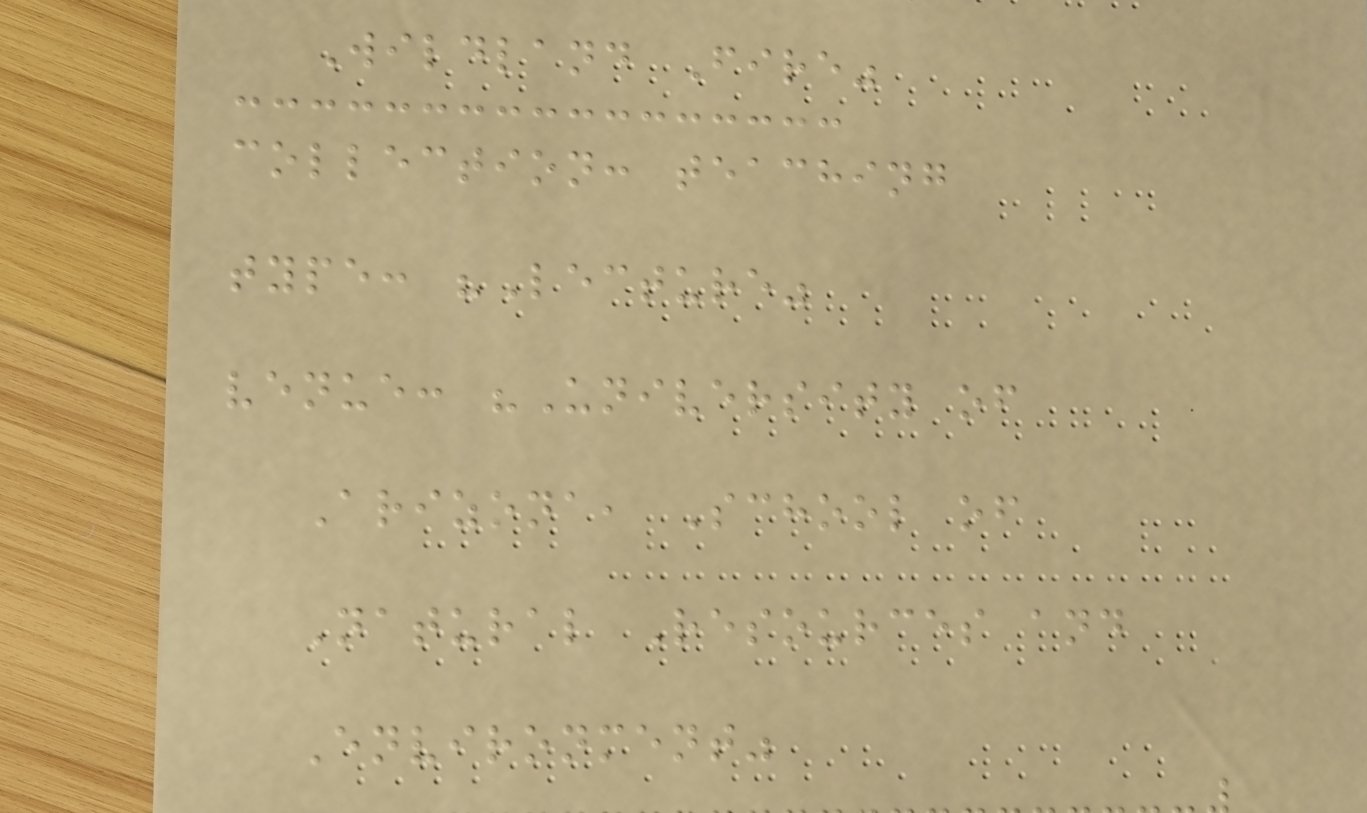Wildland Fire"
collection: teaching
type: "Lecture"
venue: "University of
Arizona, School of
Natural Resources and
Environment"
